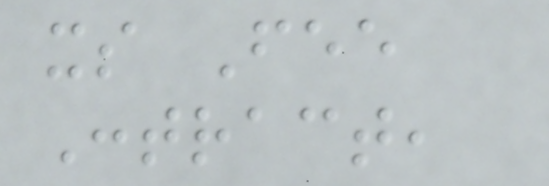its Fee
Contract,
